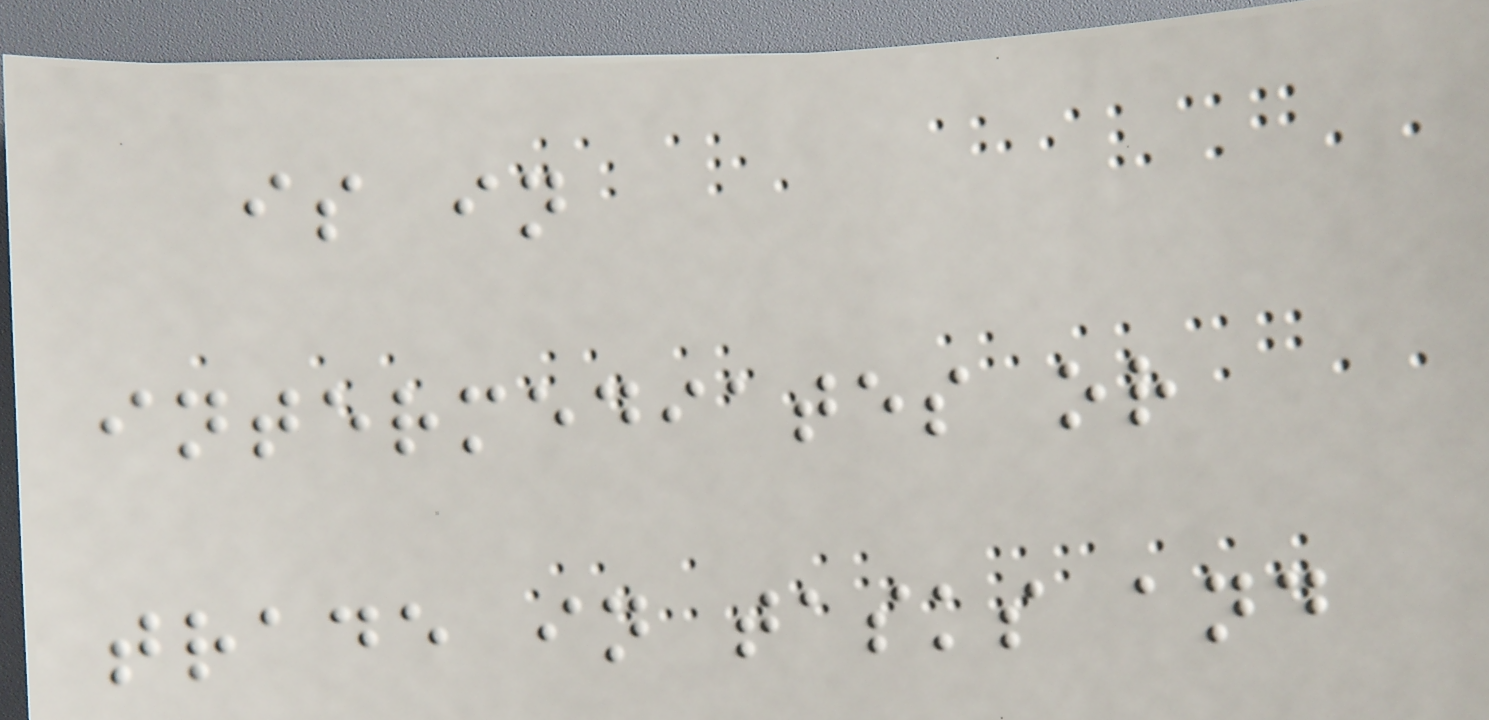is in
intermediates or
trade in tasks and
